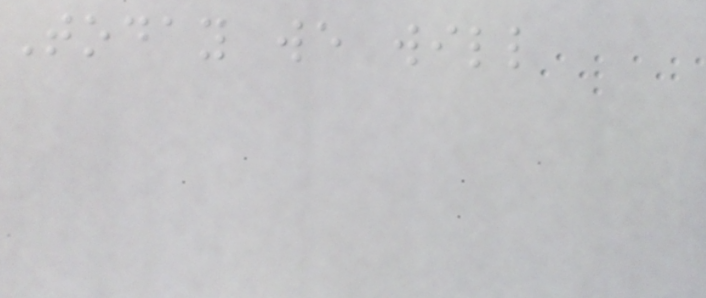Today we will
